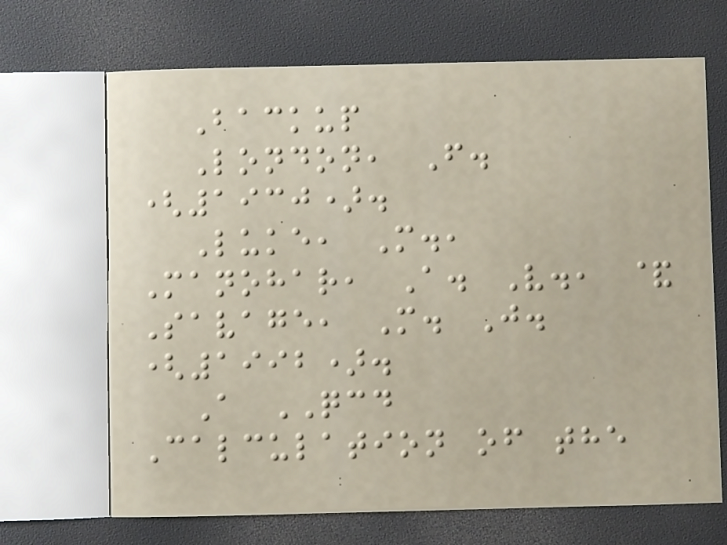Backup
London, F.
(1930).
Luke, M.,
Manohar, A. V., &
Savage, M. J.
(1992).
A QCD
Calculation of the
